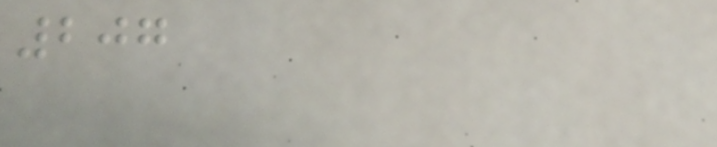207
